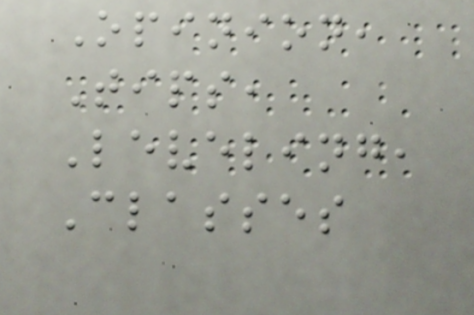Opinion,
Tips,
Leveling,
Classes
